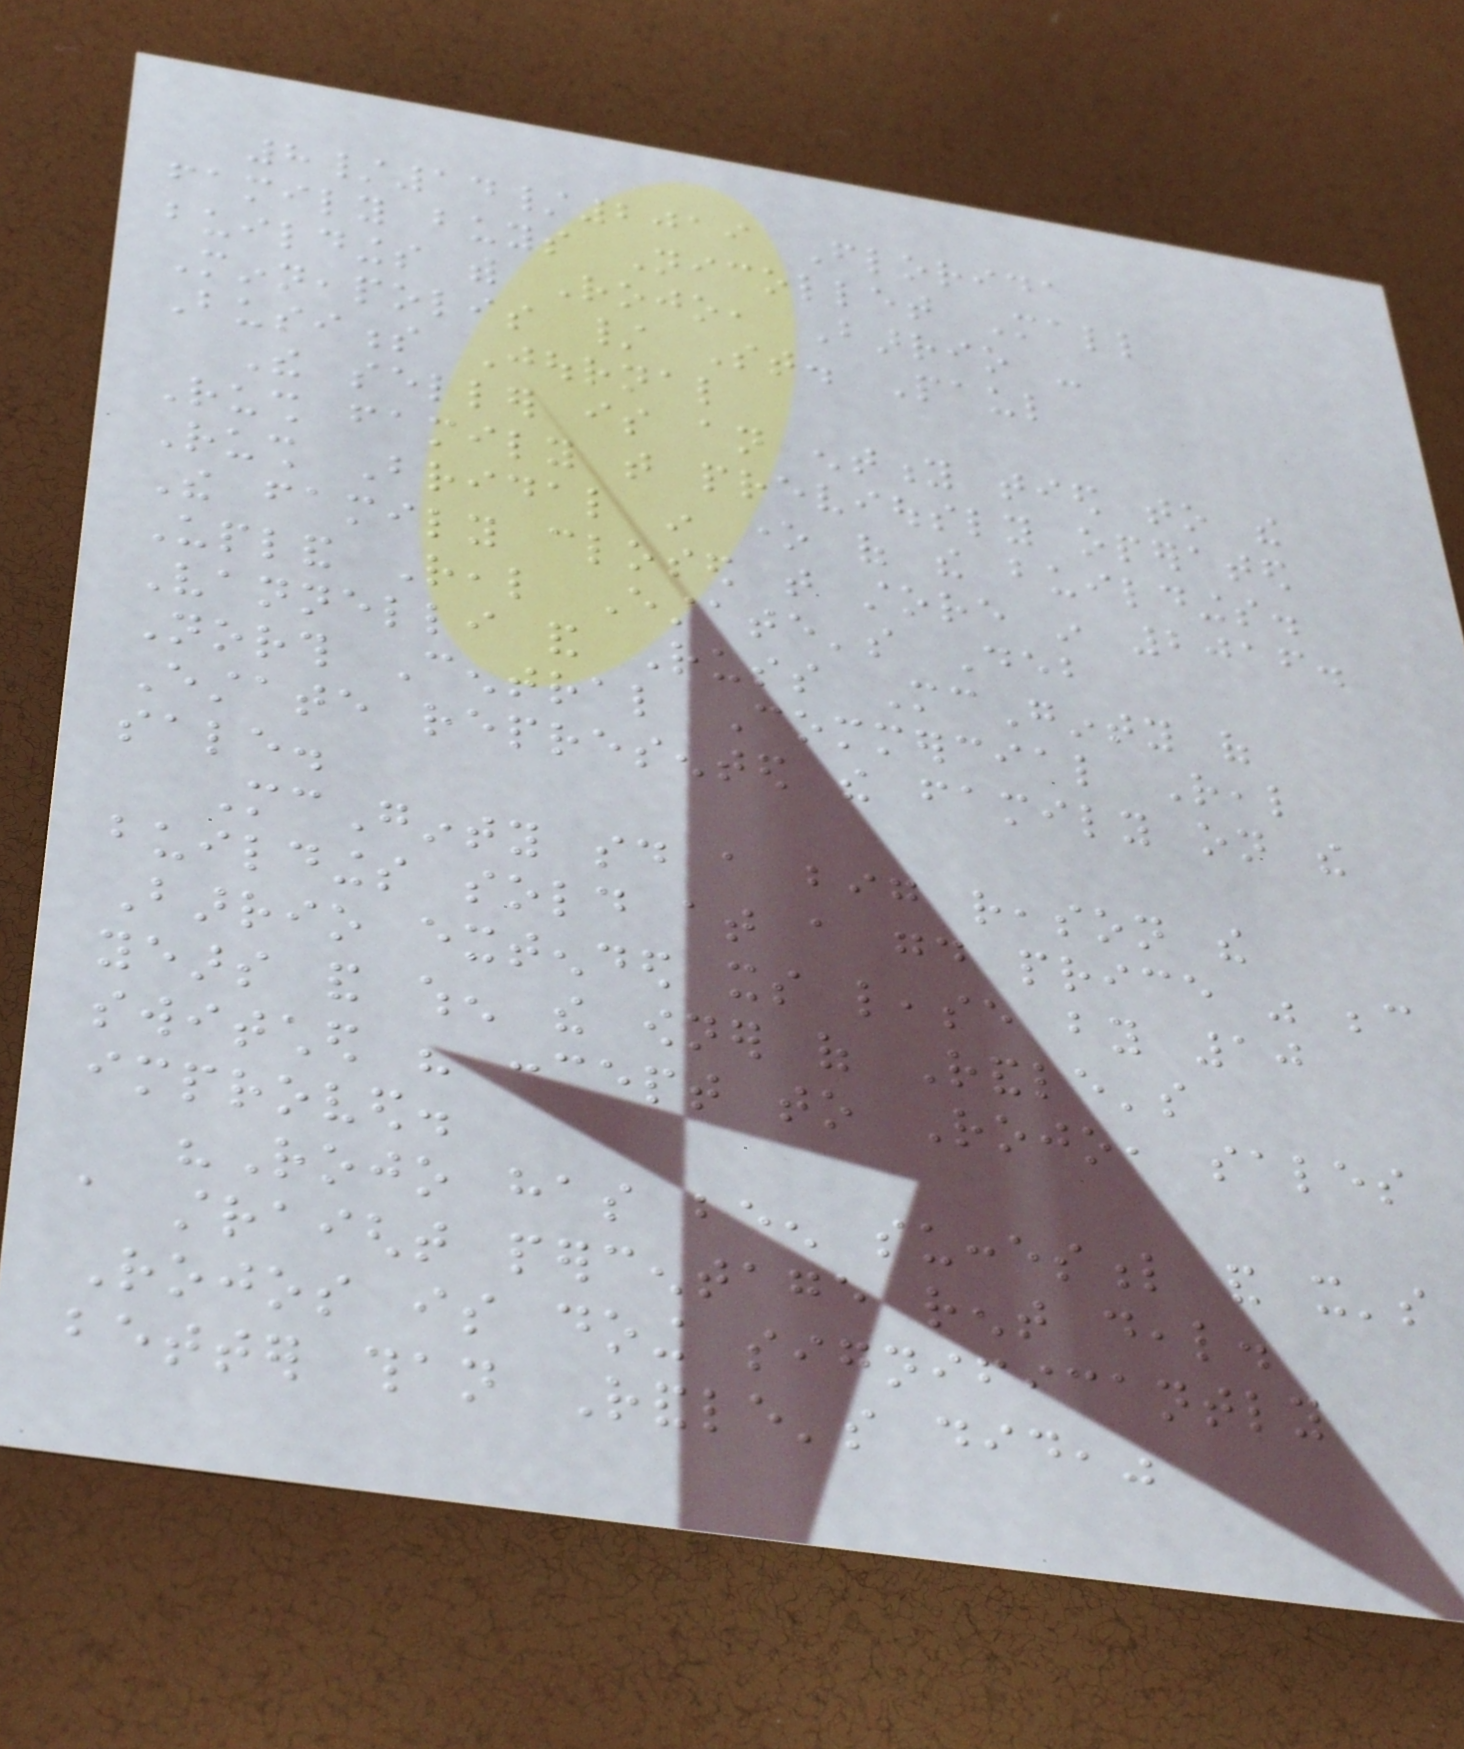8/14/2019 Florida
family buys Nicollet Mall
buildings with Rojo, Barrio -
Minneapolis / St. Paul
Business Journal
The seller is an entity tied to the
Rush family that previously operated
Rush Bridal in one of the buildings.
The family closed that store in 2016.
Upland Real Estate's Deb
Vannelli and Russ McGinty of
North Central Commercial Real
Estate represented the family on the
sale.
McGinty said a big reason the
buildings sold at a good price was because
Barrio extended its lease by 10
years and when the owner of Randle's
switched his concept to Rojo, sales
improved.
"Rojo has been succesful and it's
a straight percentage rent deal.
Rojos is doing significantly
better than Randle's did,"
